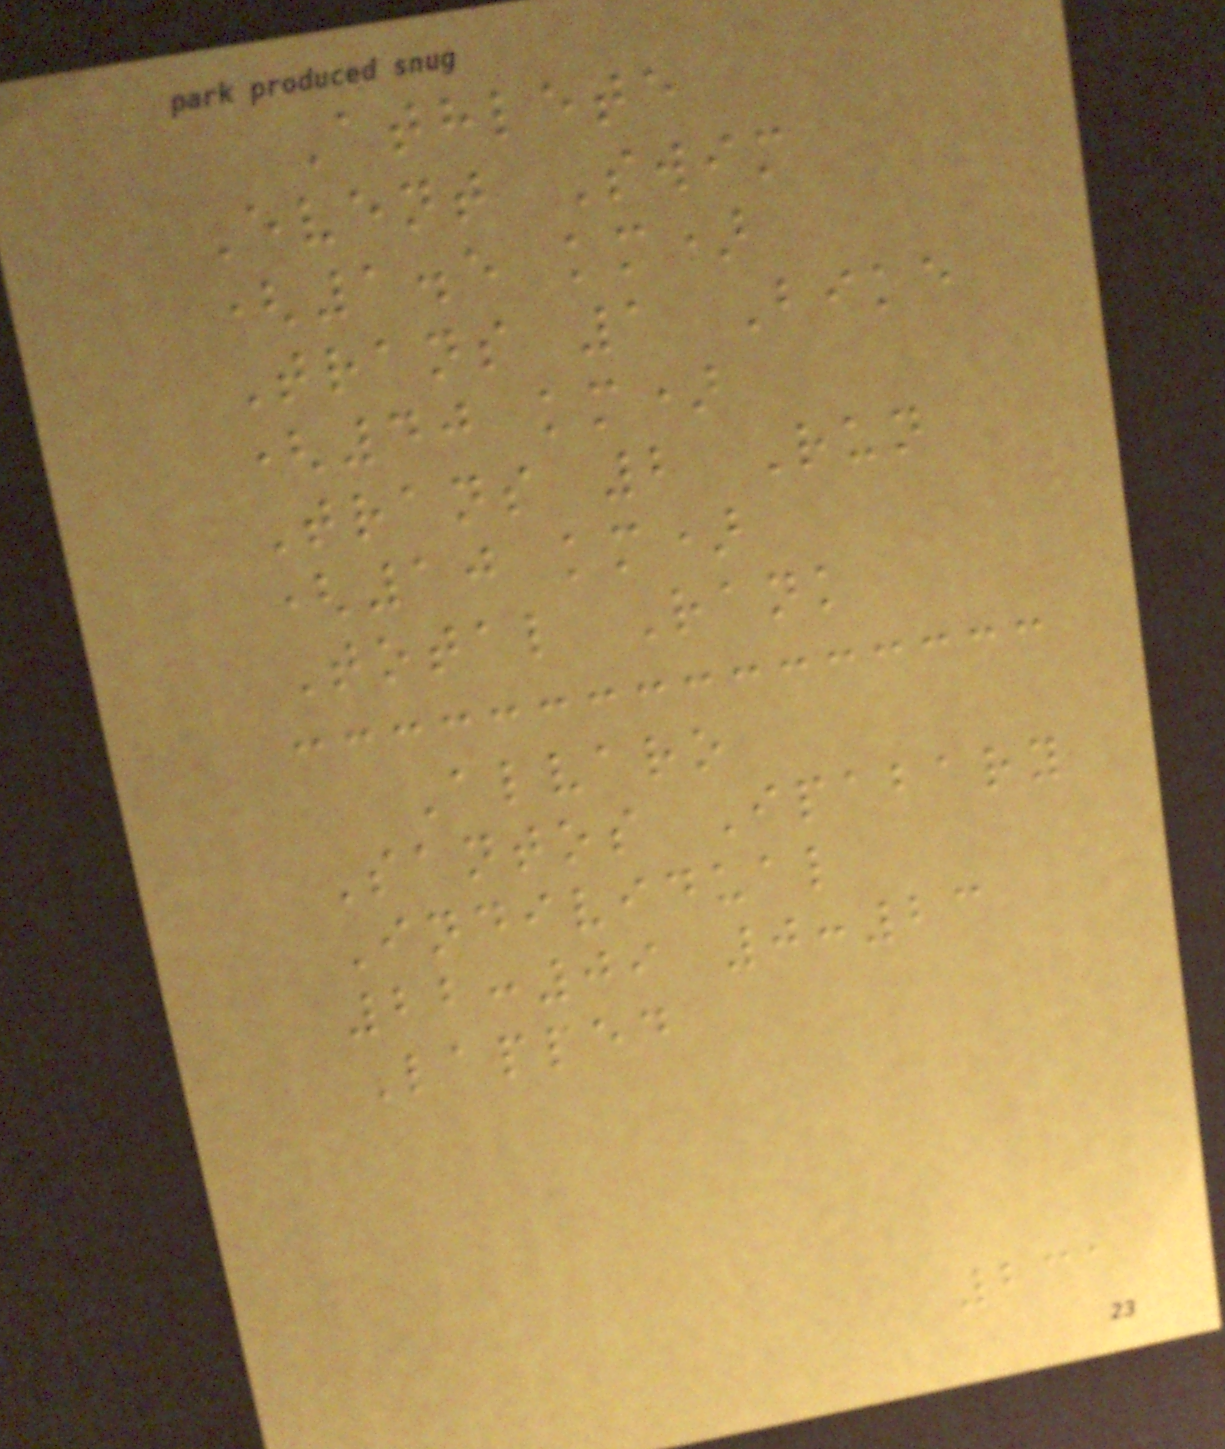Athlete
Event Swim
(1.5 km)
Trans 1 Bike
(40 km)
Trans 2 Run
(10 km)
Total Rank
Alvaro
Santos Ipabary
Individual
22:09 0:23
Lapped
231
